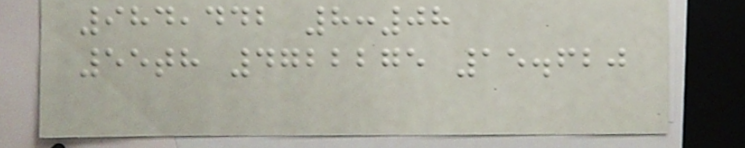984,442 8:08
55th 4722275 15.620
